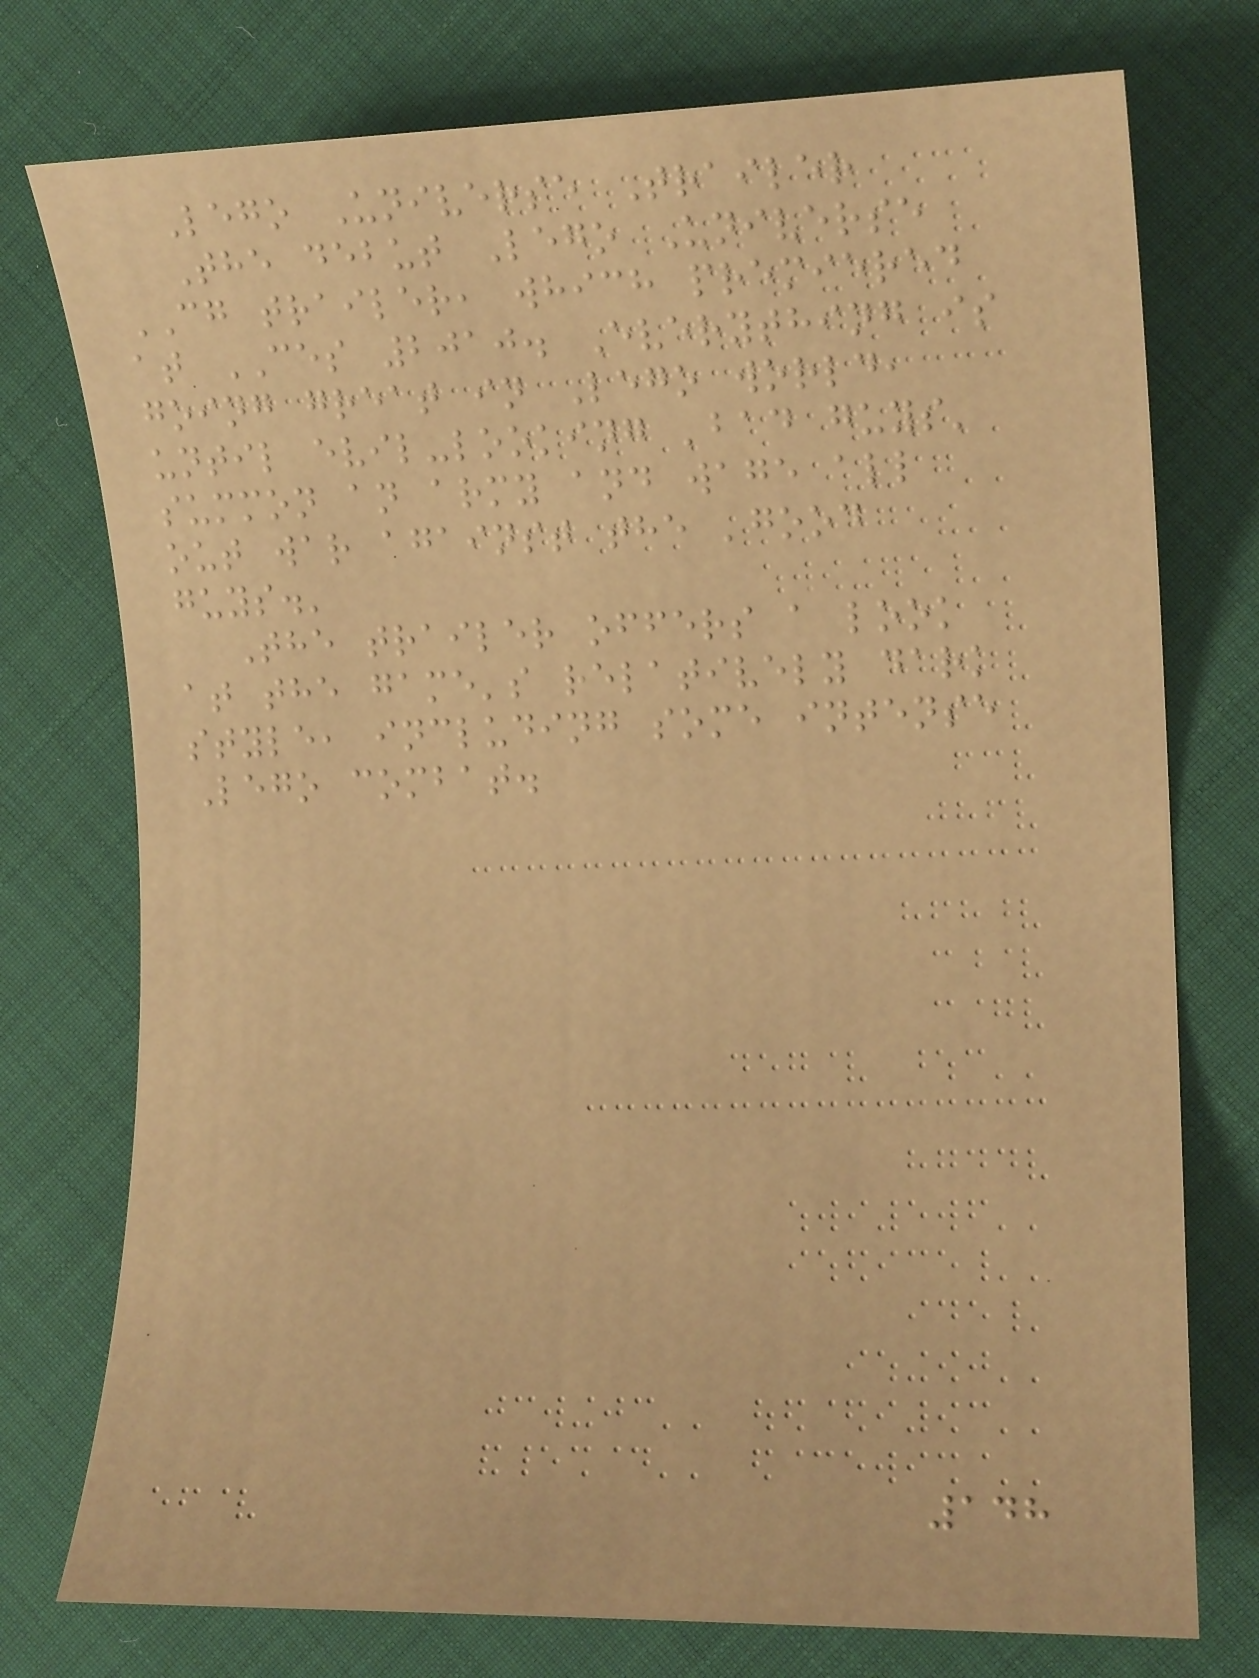Lego Universe Trailer
The debut Lego Universe
CG trailer, which premiered
at CES 2010. Everything is
going great in Lego world,
until evil-looking 'bad guys'
summon an army and wage all
out war against the 'good
guys.'
The trailer offers a look
at the game's relatively dark
style, including some intense
Lego combat.
148
